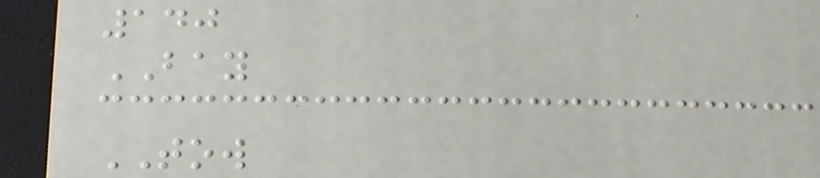140
BAY
TOW
